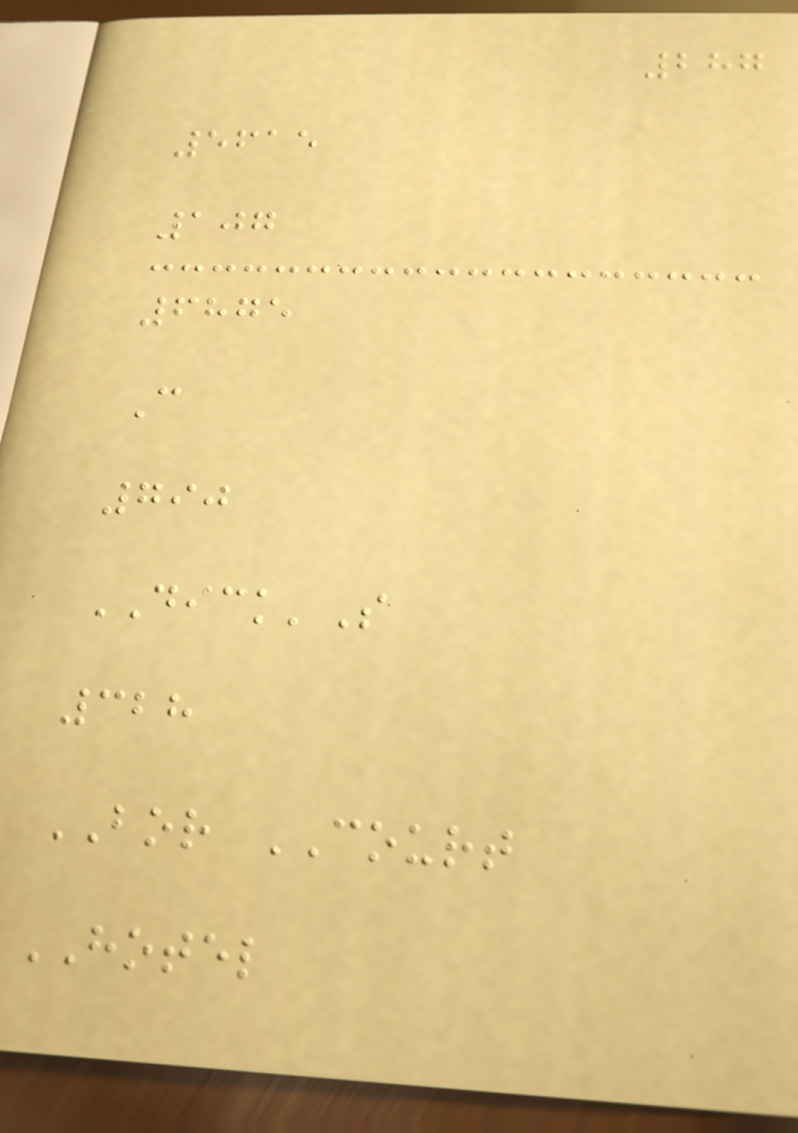287
5615
107
6875
C
790
DICK'S
328
BOR COURT
HOTEL
